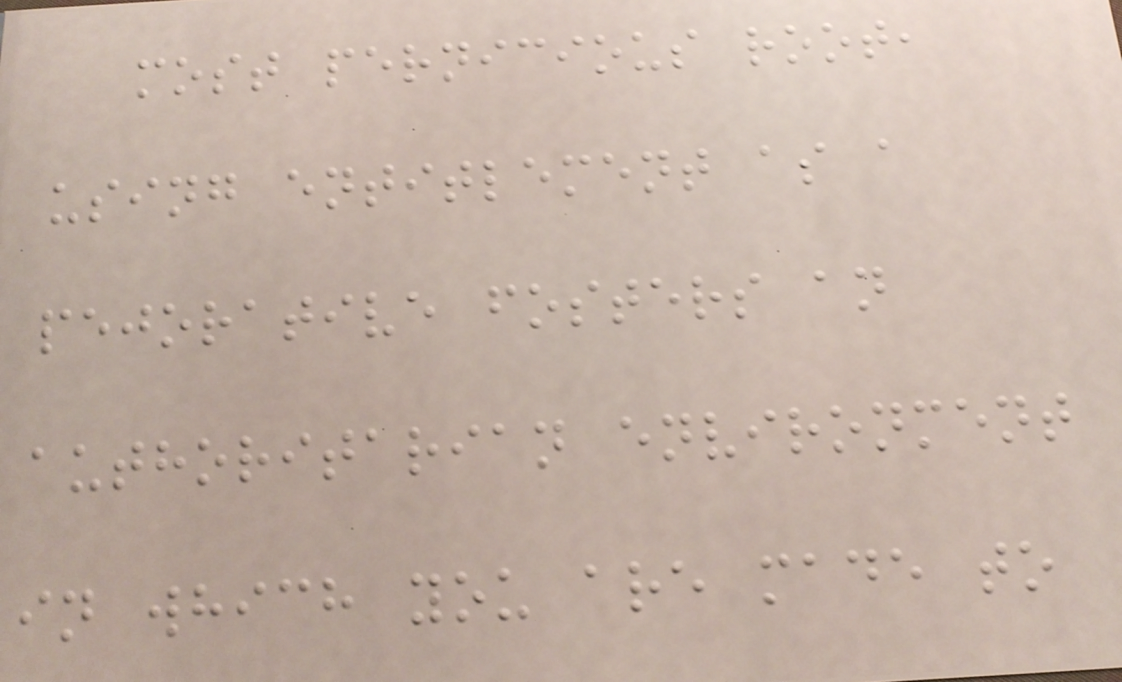most pernicious root,
using entitlement as a
pejorative fosters an
authoritarian environment
in which you are made to
